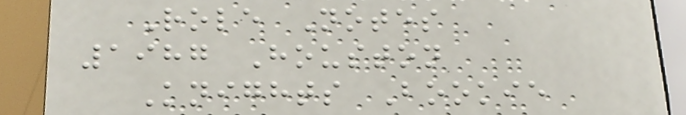Role Notes
1987 Houston
Knights Bookie
